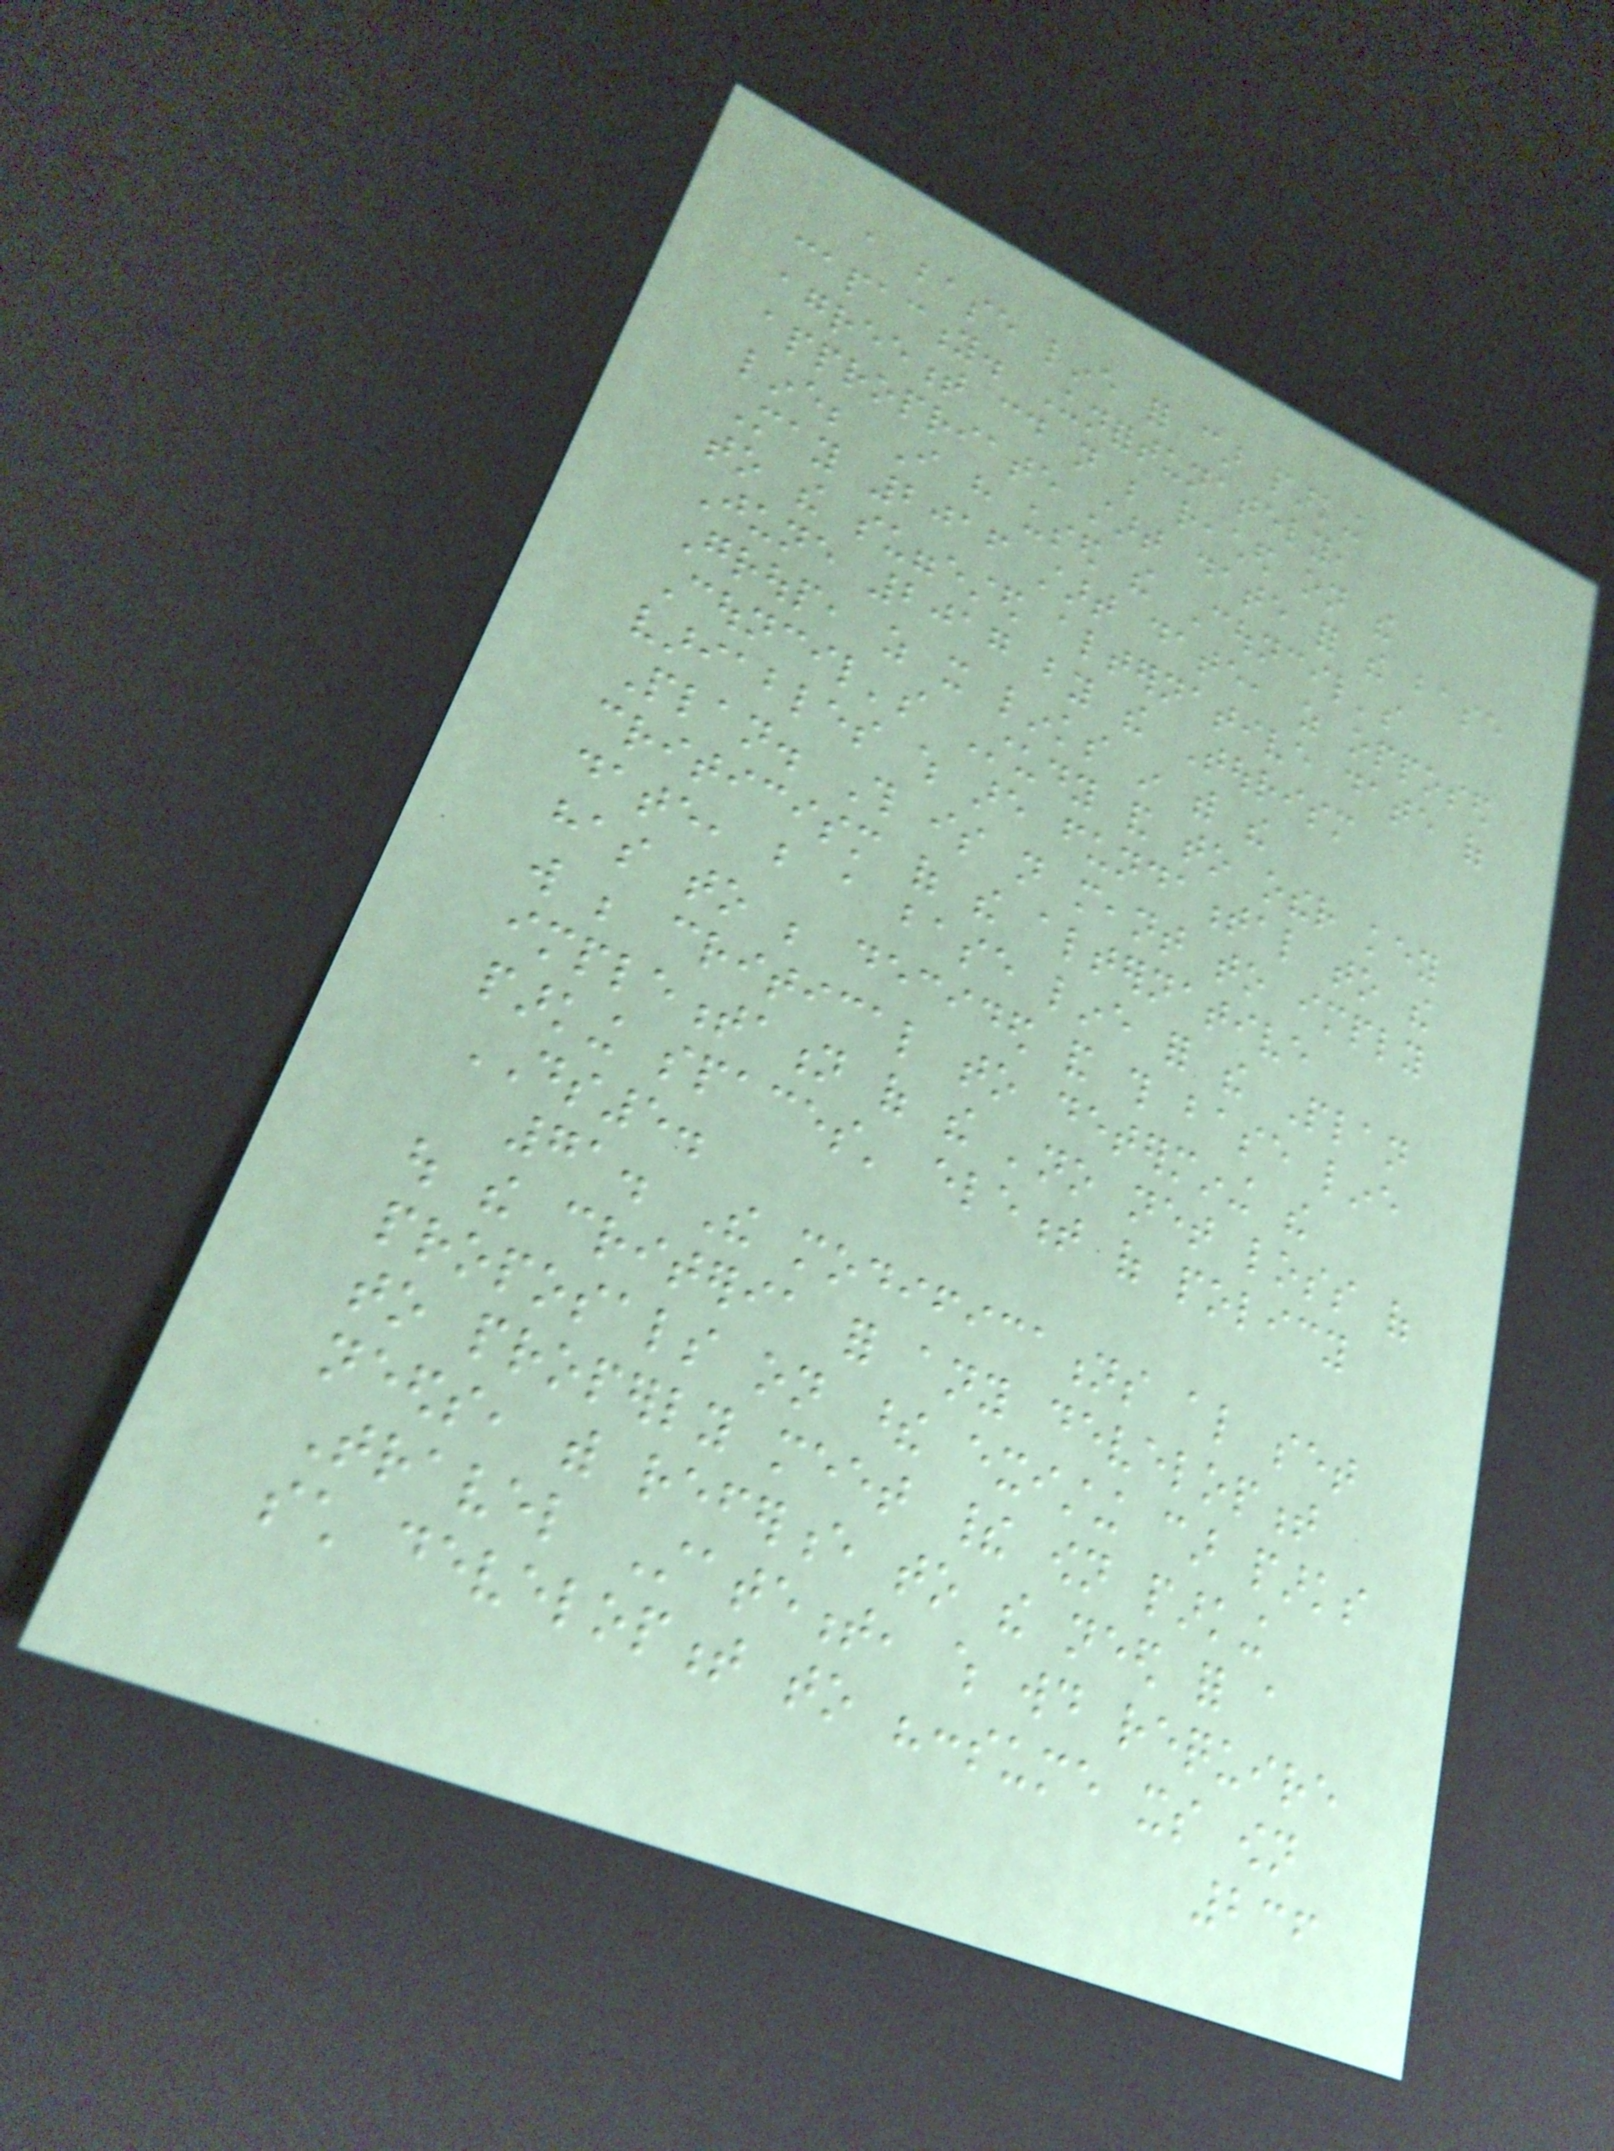a base line for car parking
capacity. Unfortunately,
agreement could not be reached on the
appropriate start date for the base
line; I have used the Council's
May 2016 start date, as opposed
to the suggested alternative date of
June 2017 by the Tourism
Group, as it links in with the
Council's Study and to other key
variables which are fundamental to the
Plan. This is not meant to imply
criticism of the alternative
date, but a base line for the Plan
has to be decided and this base line
will be critical to determining the
implementation of the 'no net loss of
parking spaces' element of policy
DS5.
71. The modifications also set
out the criteria for any development
proposals on these existing car parks
to properly meet their own parking
needs, with reference to the need for a
Travel Statement, which would require
such development to "consume its own
236
